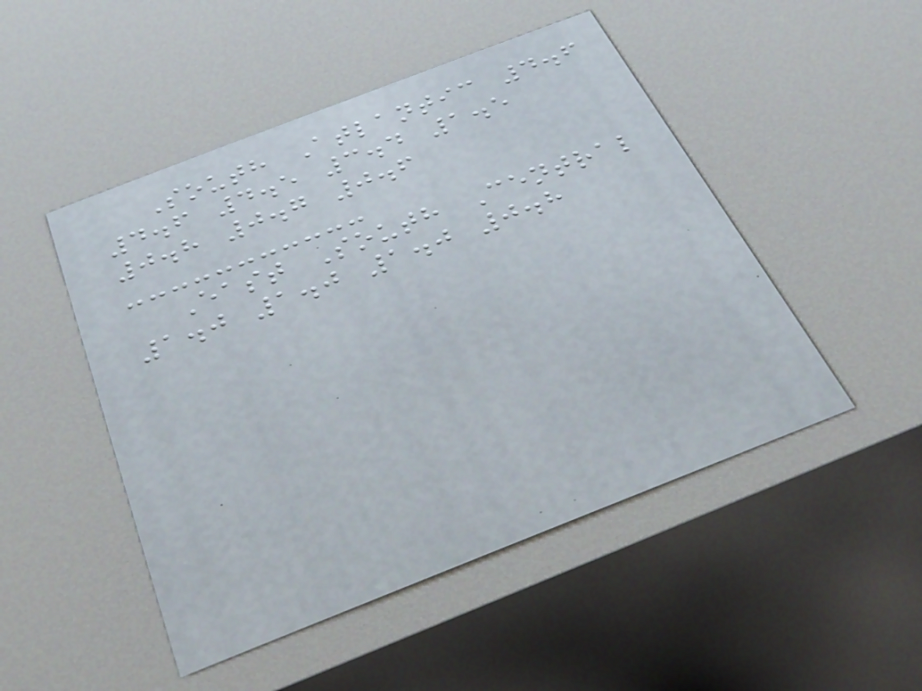South Atlantic 4.6
4.6 4.5 3.4 1.5
0.8 0.7 0.6
East South Central
1.0 1.0 1.0 0.8
